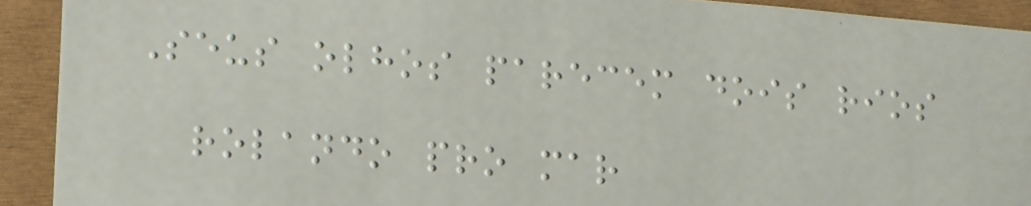Seus olhos parecem dois rios
rolando pro mar
